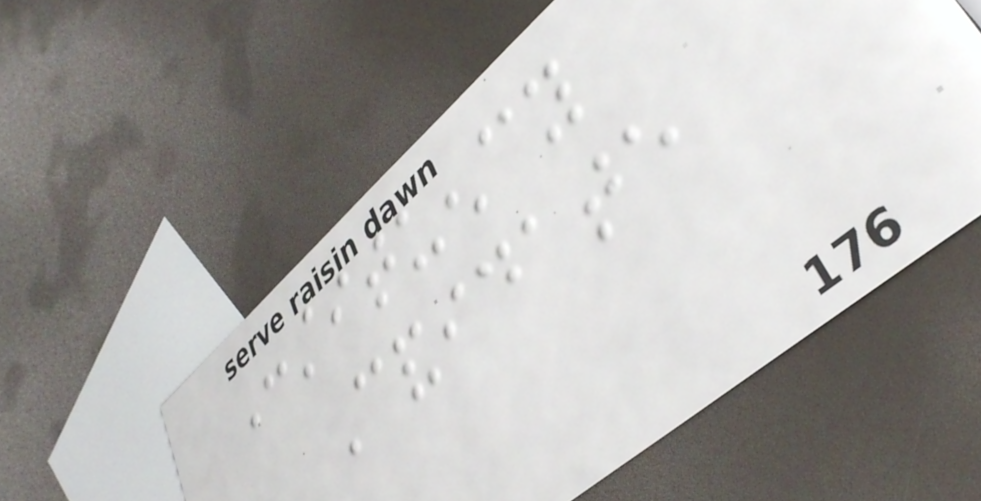Constituency
Candidate
